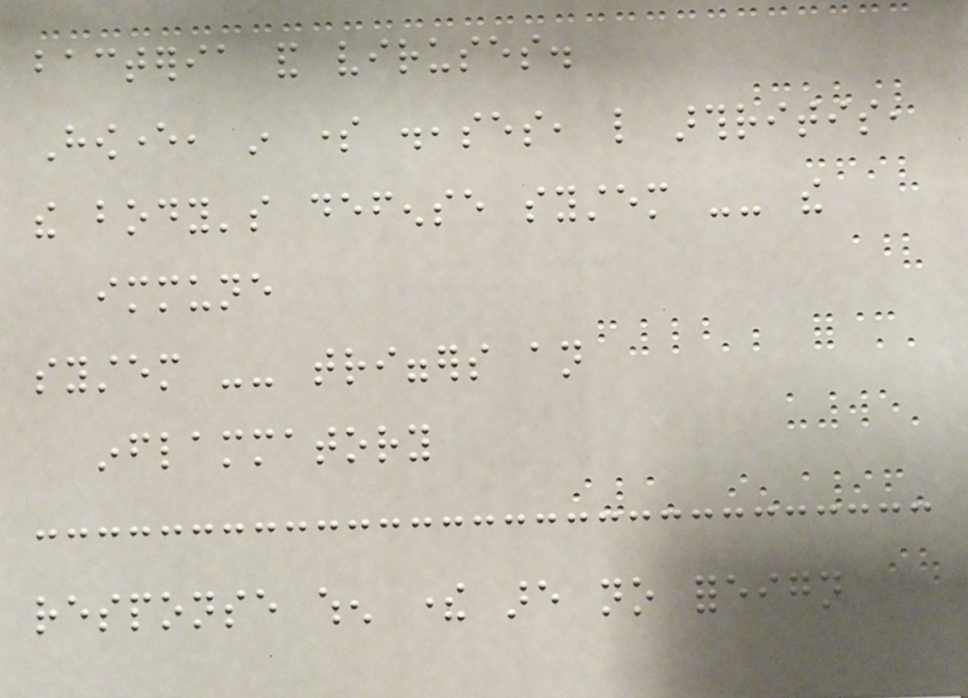bacteria and viruses.
However, in some diseases, like arthritis,
the body's defense system -- the
immune
system -- triggers an
inflammatory
response when there are no foreign
